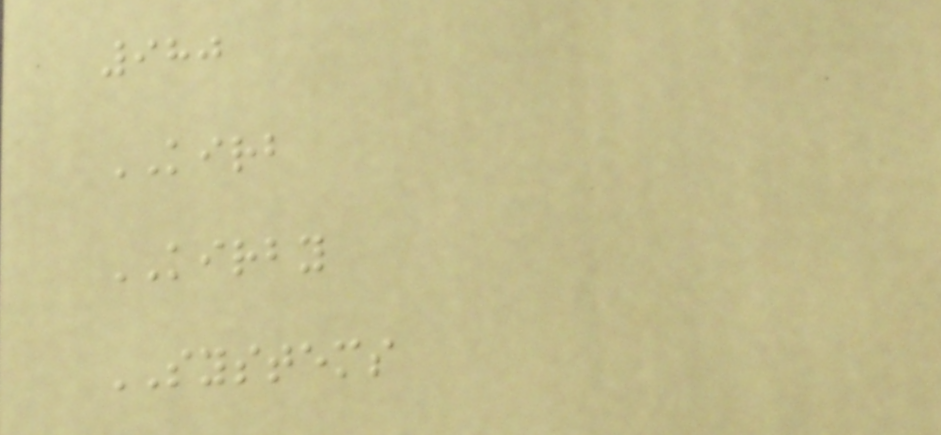980
KIRB
KIRBY
SYSTEMS
